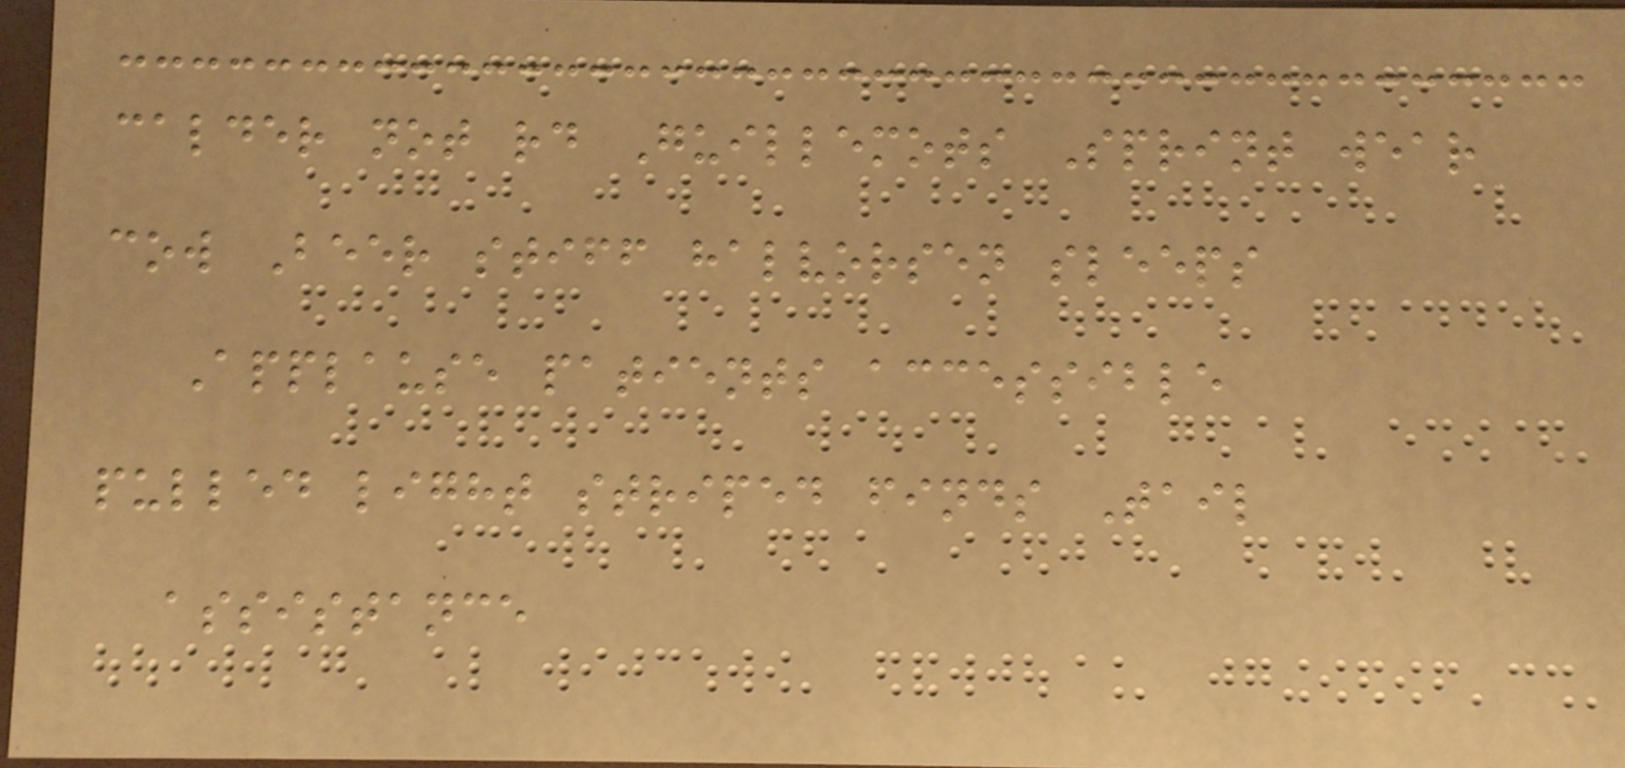calder not rd Guillemots Sprint wear
cow Beer stiff halvorsen sleeps
Applause patients accessible
pulled light striped finds Tail
assistance
